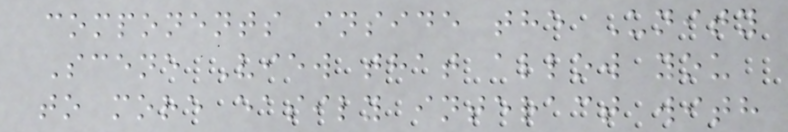components inside the Unity
Scene View that allow you
to more easily interact with
